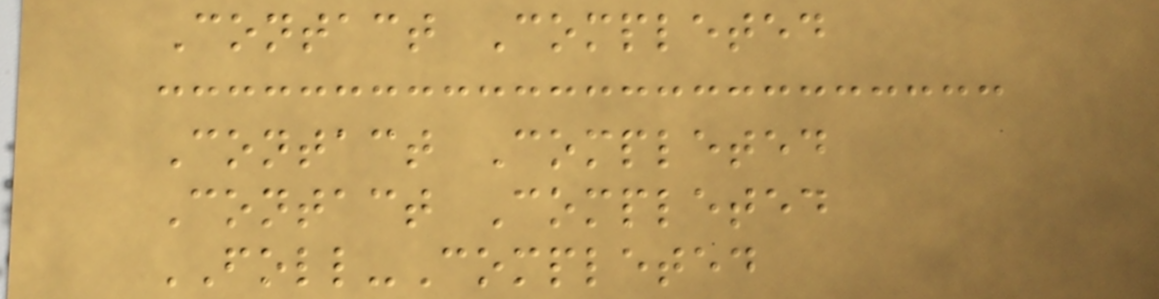Contact Completed
Contact Completed
Contact Completed
FOLL-Completed
